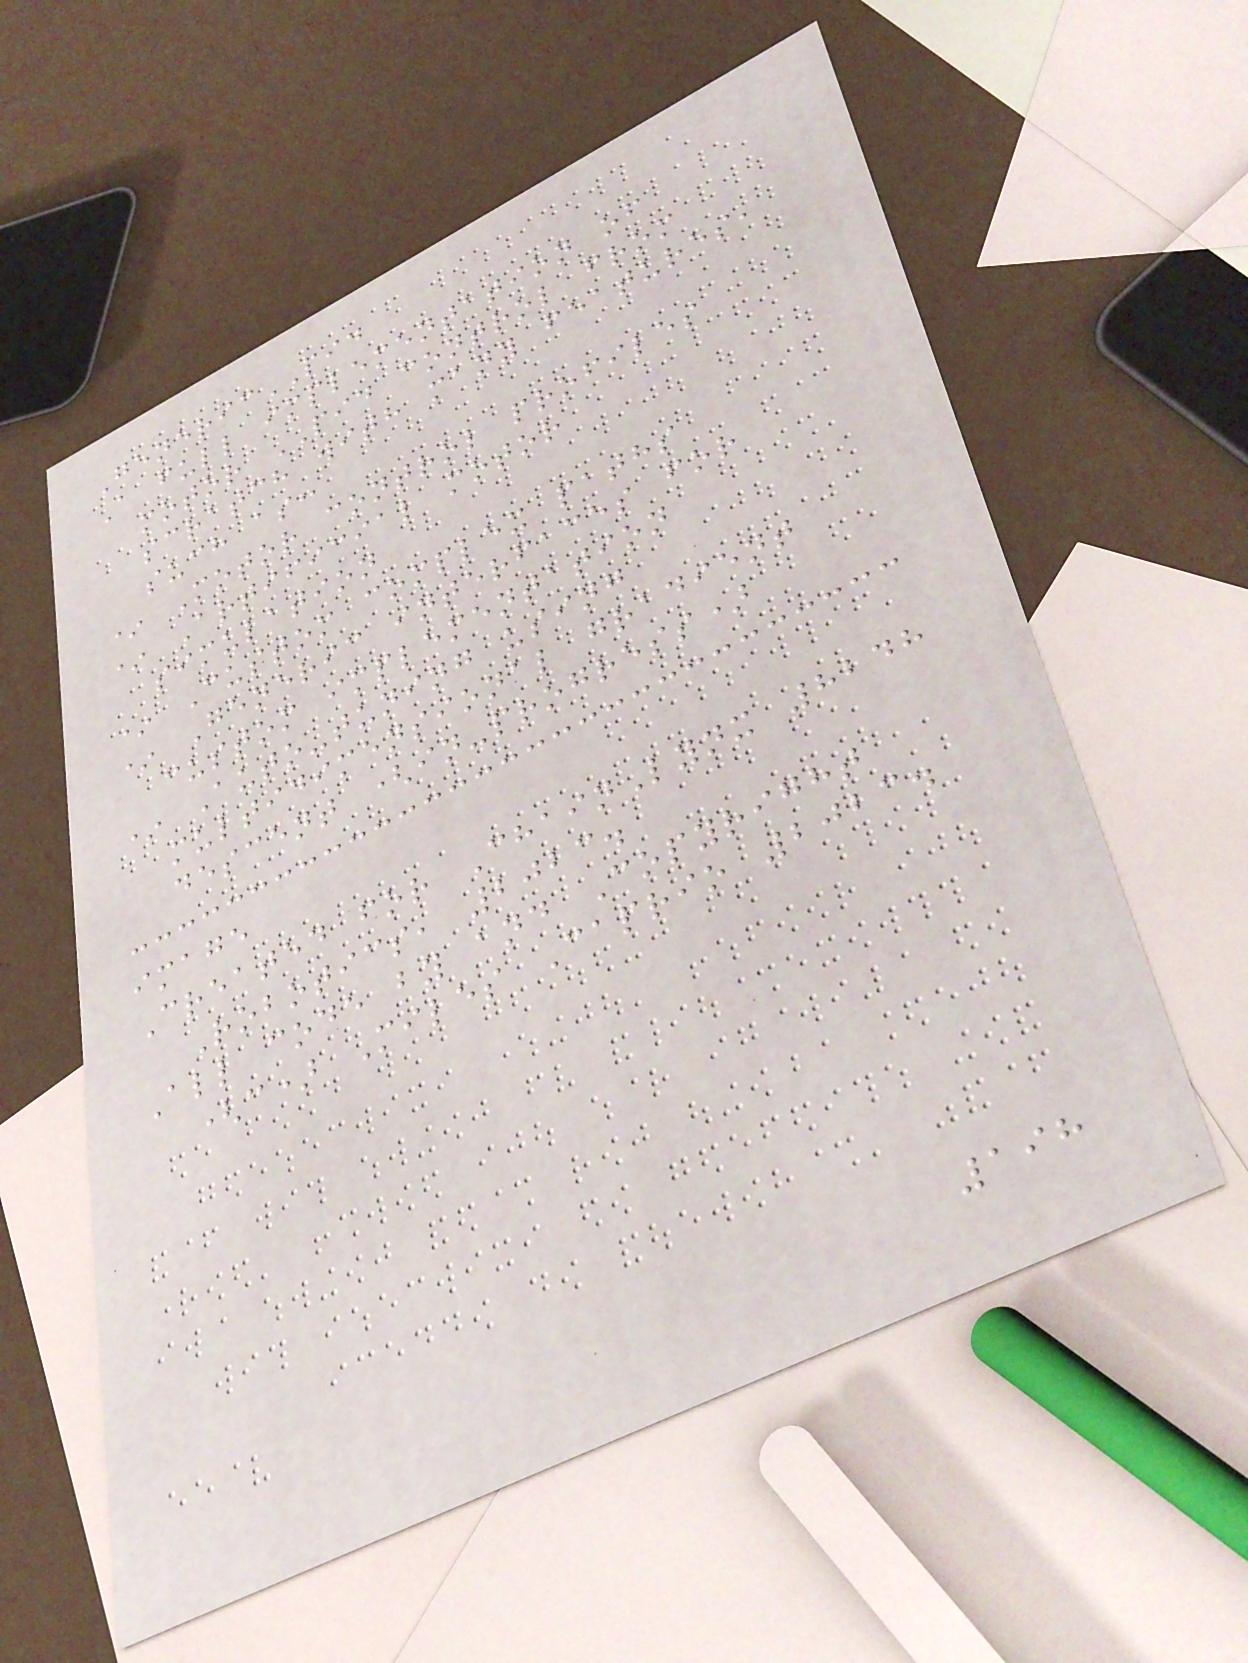GenericPID
A full implementation of
motor PID control from
scratch with many features,
such as:
* Motor control profiles
* Artificial motor
simulation
* Custom complex paths
* Generic interfaces for
custom implementation
* Auto-tuning using
multidimensional gradient
descent (in-progress)
image
Created for ChainLynx 8248
Robotics, 2023.
All code by and Copyright
(c) Miles Caprio 2023.
198
